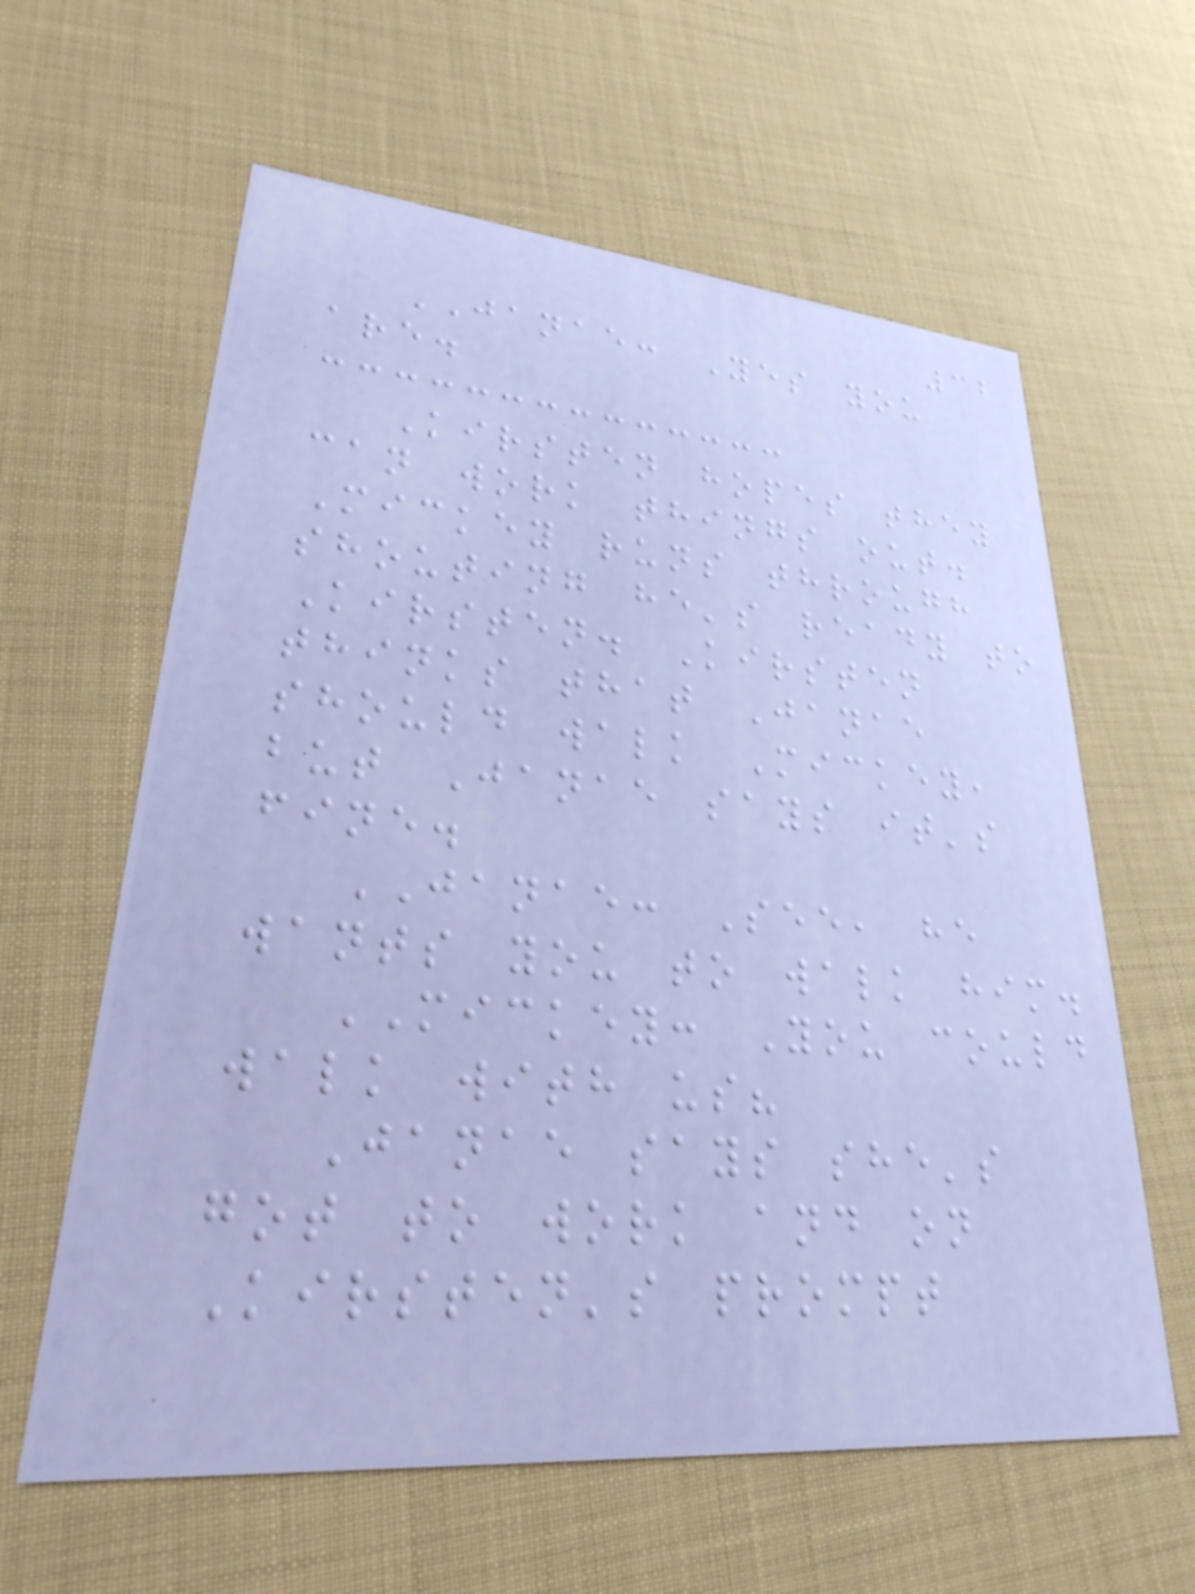32
JANAE: Yes you
are.
Kirsten hopes they
can work things out.
Mickey runs through
shouting he's ready to
Kirsten. Kirsten
thinks that Janae
should walk Mickey,
but Janae says it's
fine.
JANAE: See, he
wants you to walk him.
MICKEY: You could
walk with us?
Janae says she's
got to work and on
Kirsten's prompt
